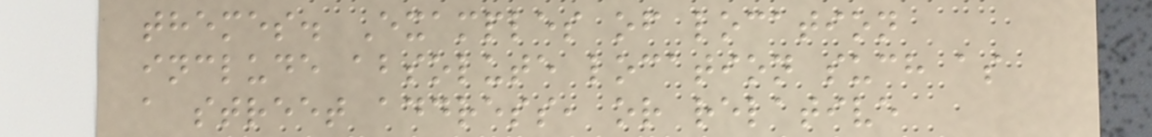themes. Examples of location
include absolute location such as
a street address, or relative
